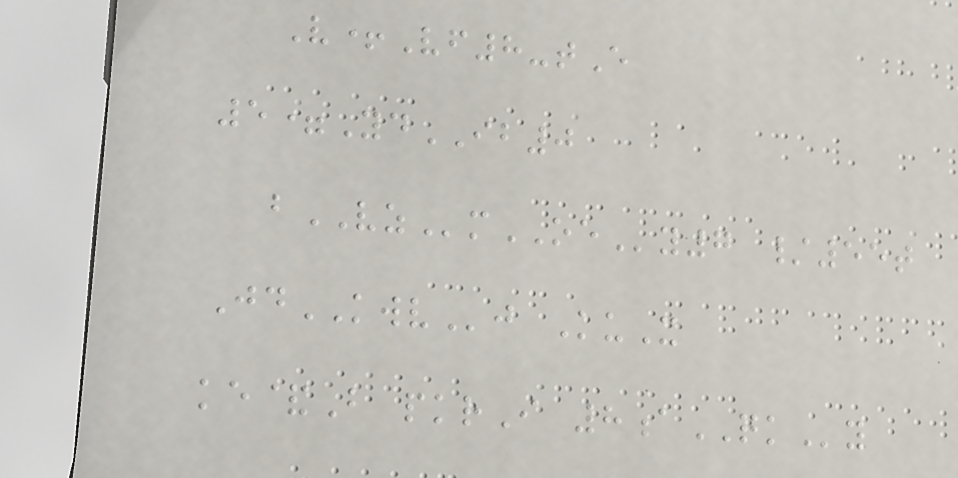V+Vf8-tE
5=YdIB0
bVZmOEy7 /55t
JdKWVj KuX
ke&B pkrI 8aQKy
